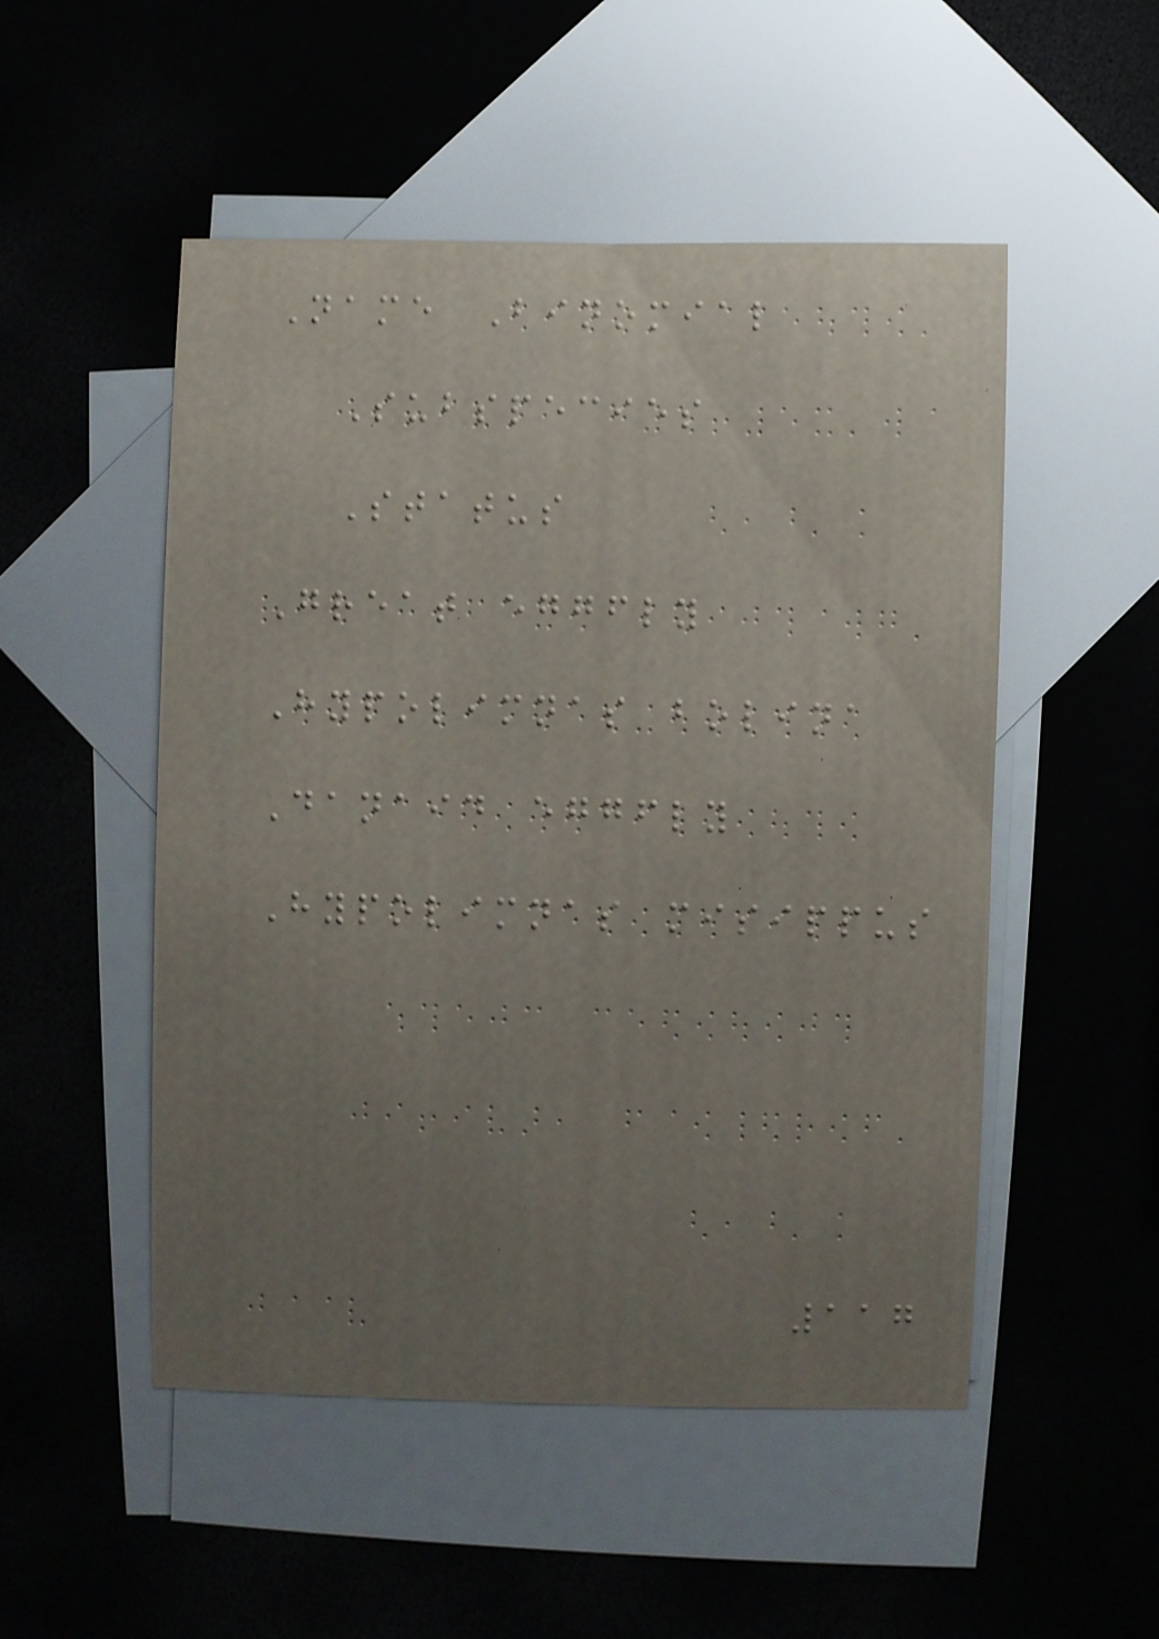Name Binomial
Subspecies
Status
Great eggfly
Hypolimnas bolina
Danaid eggfly
Hypolimnas misippus
117
